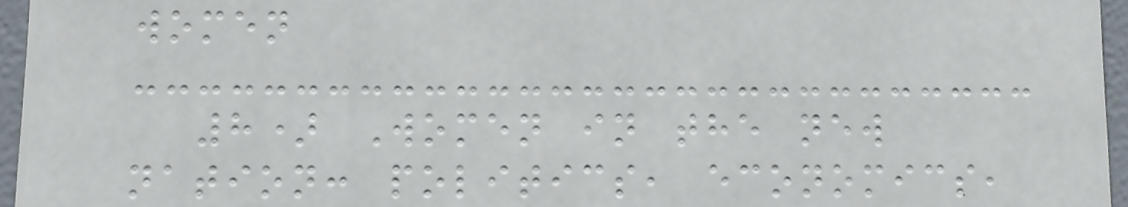women
8) Women in the new
nation: politics, economics,
